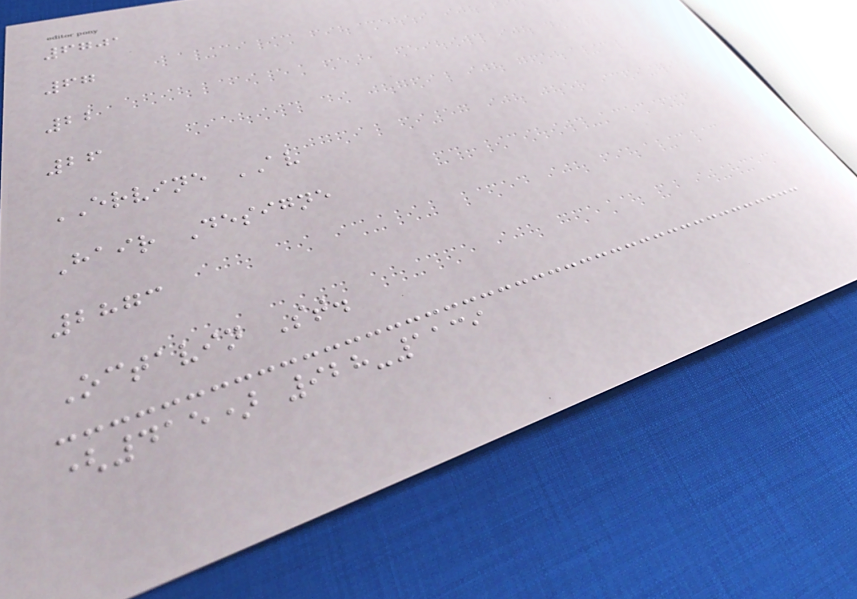6701
67
22
26
ERVINE AV
Hair Designe
2873
Octavin St.
(415) 928-1139
